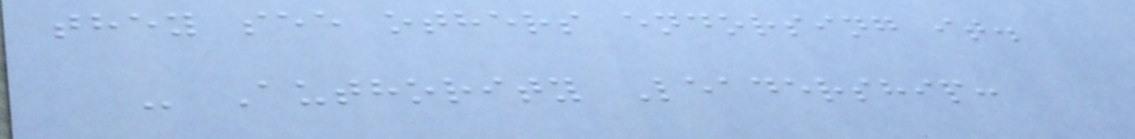they see others endorsing it.
- Authority Leadership:
